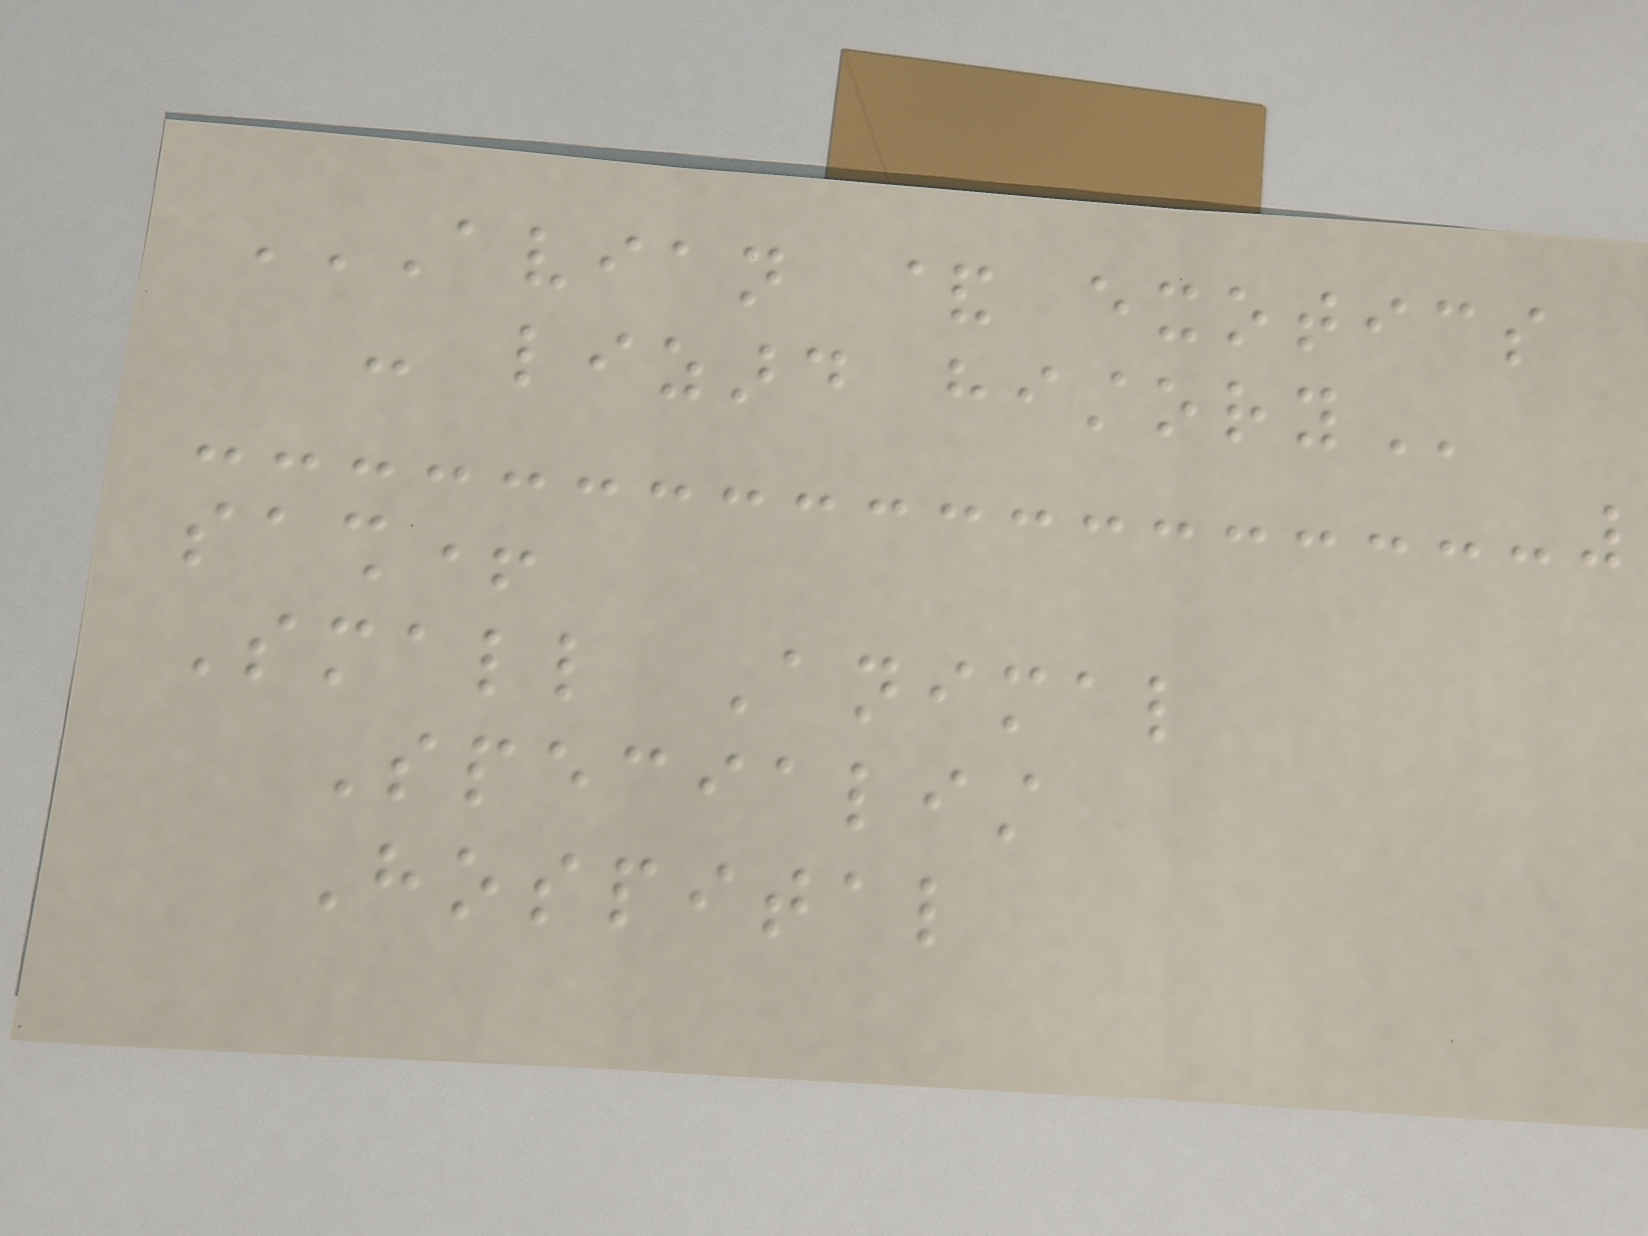AVIAN & EXOTICS
- LIZARD HISTORY
sash+
Small Animal
Specialist
Hospital
